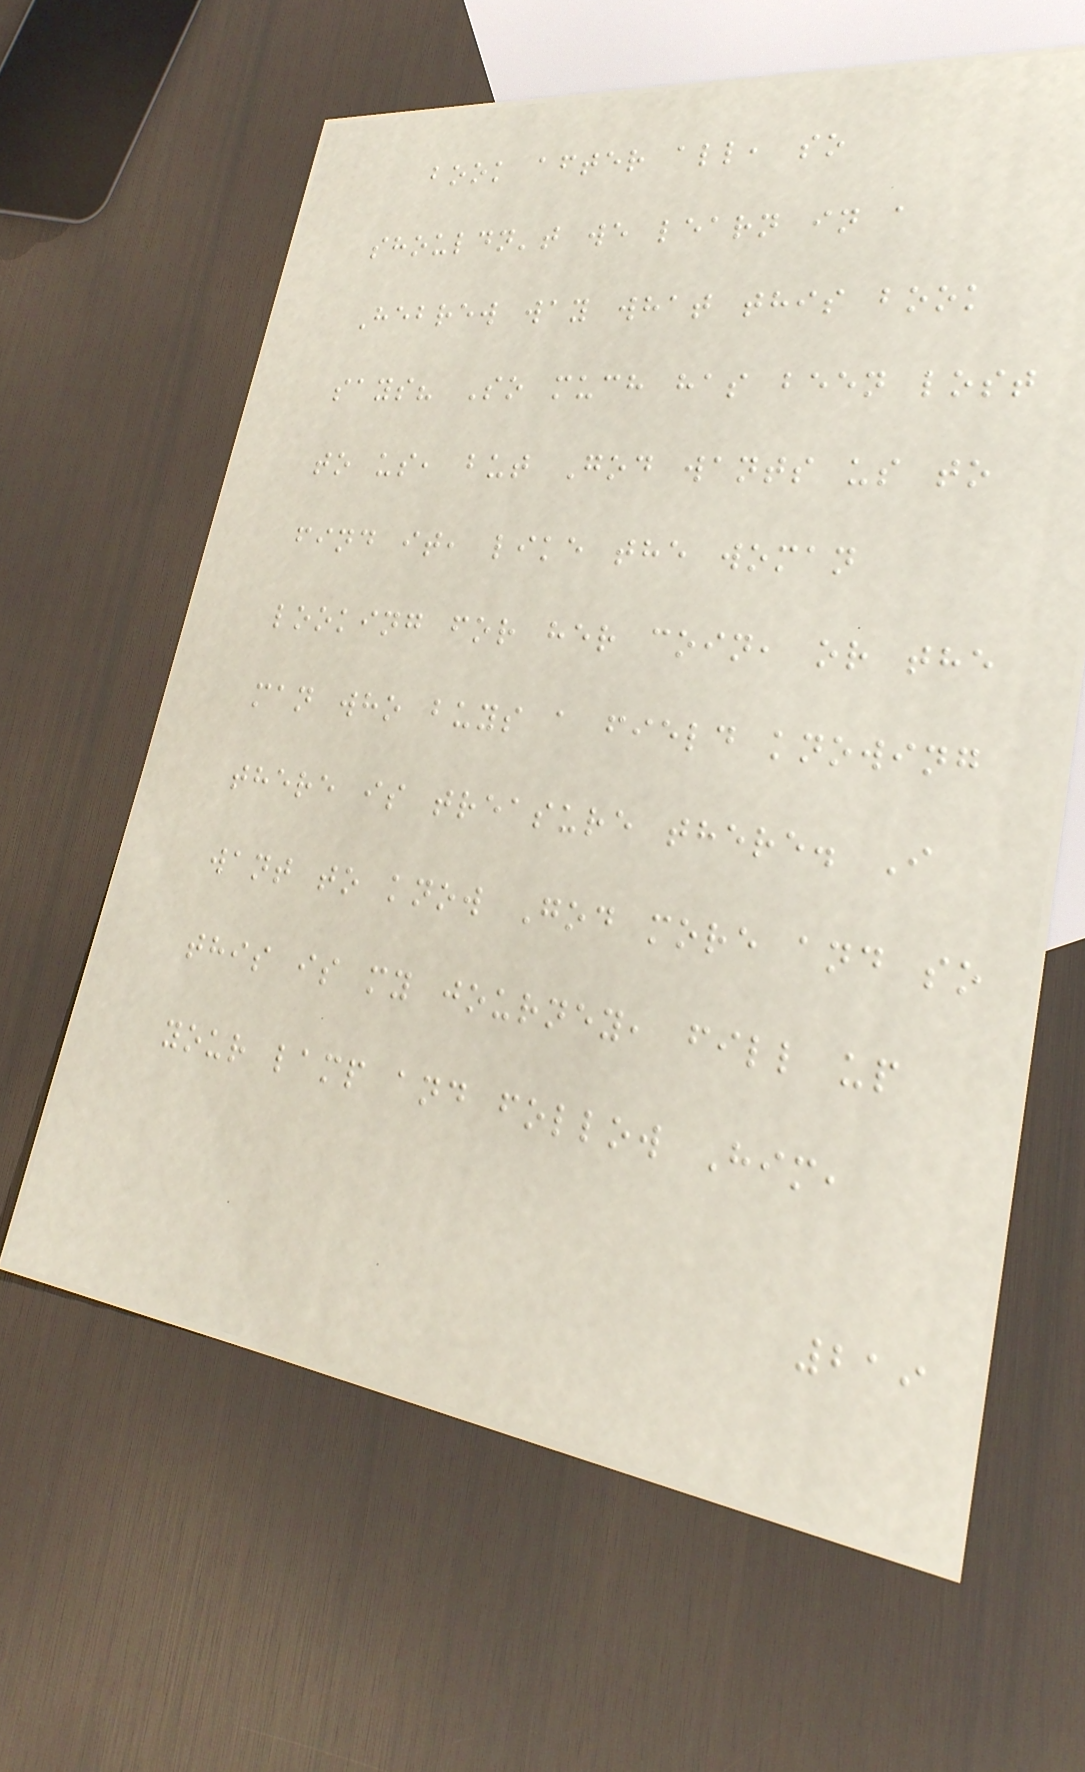book after all, so
shouldn't we learn in a
Hebrew way what this book
says? So much has been lost
to us, but God wants us to
find it, like the woman
looking for her coin, or the
man who buys a field knowing
there is treasure there. I
want to know God more and so
this is my journey, fill up
your lamp and follow Him,
219
